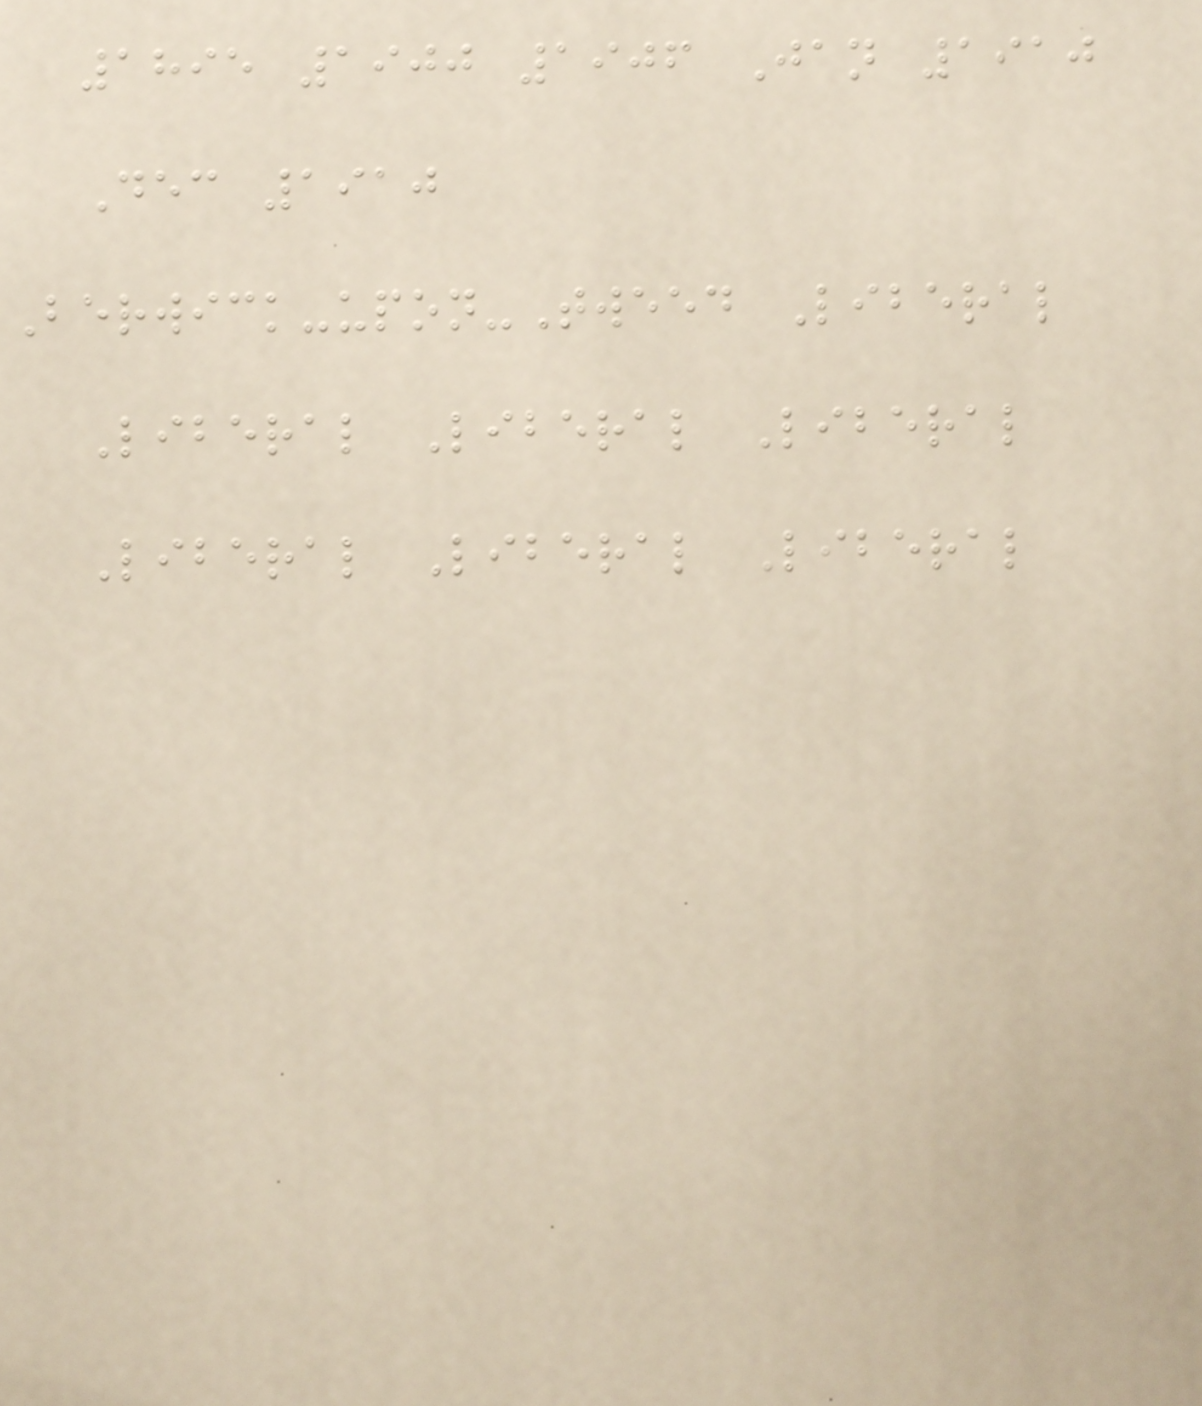1895 1900 1906 Jan 1910
Dec 1910
Berwick-upon-Tweed Liberal
Liberal Liberal Liberal
Liberal Liberal Liberal
